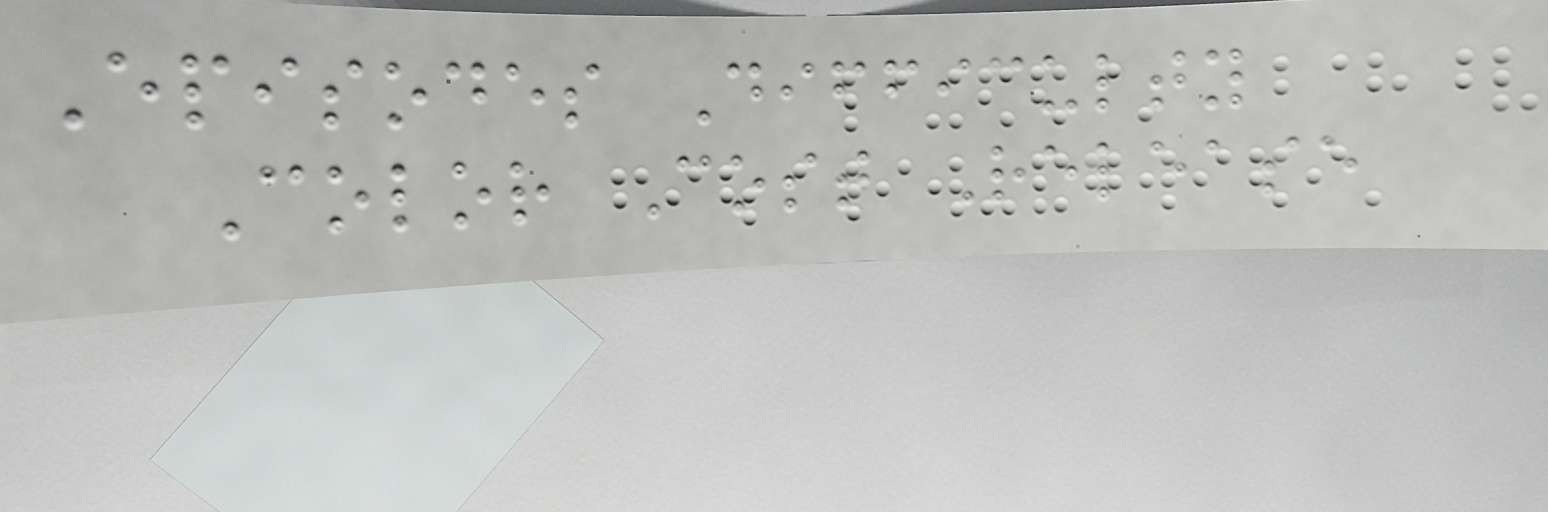Episodes Difficulty
Color Cost Release
